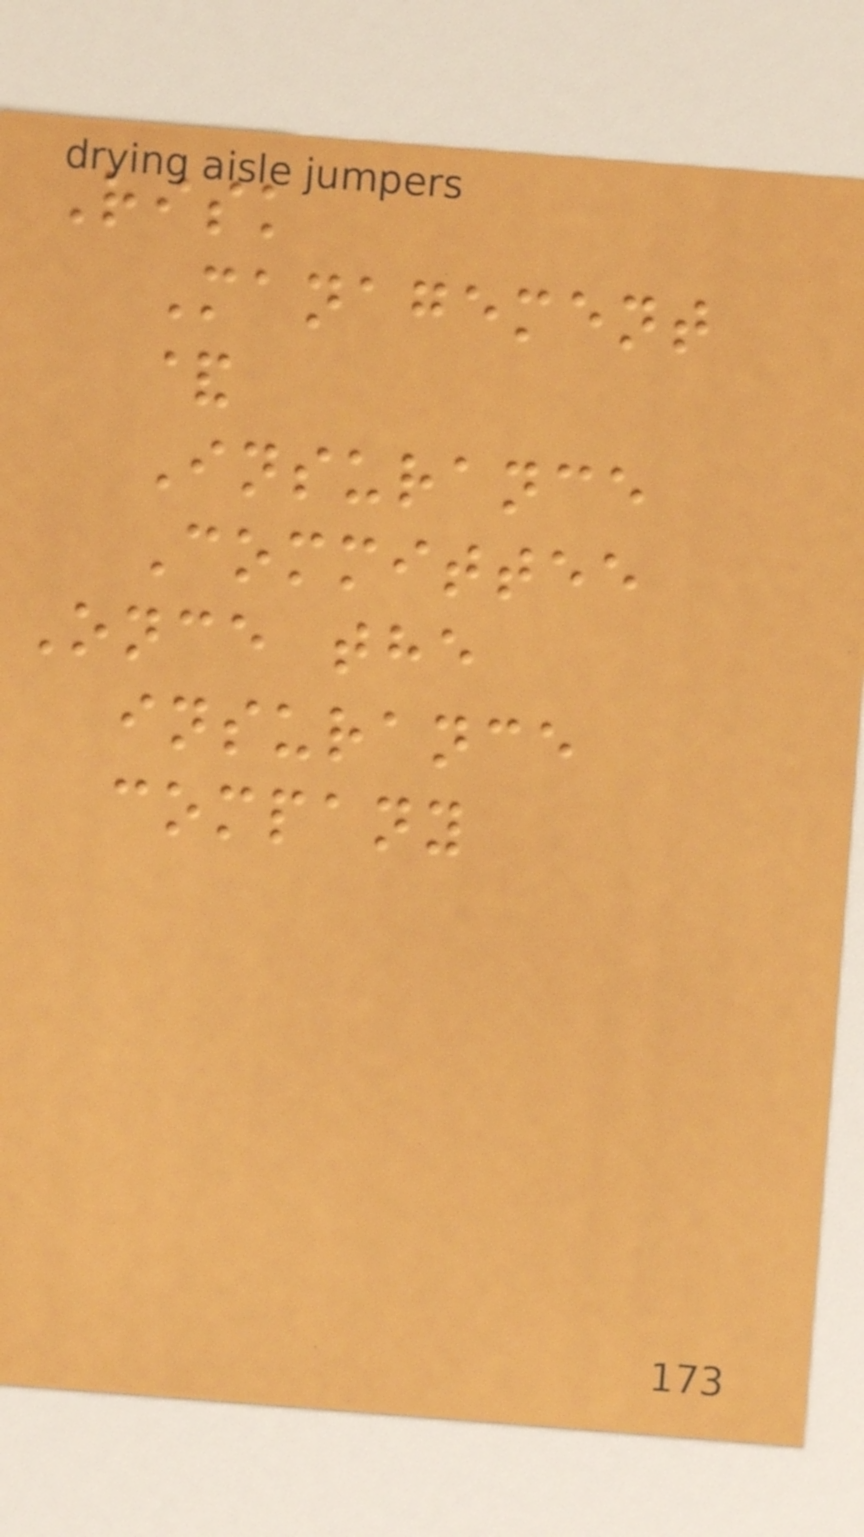Risk
Management
&
Insurance
Committee
Once the
insurance
company
